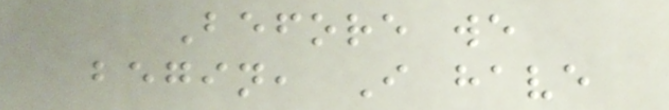Before we
begin, I have
